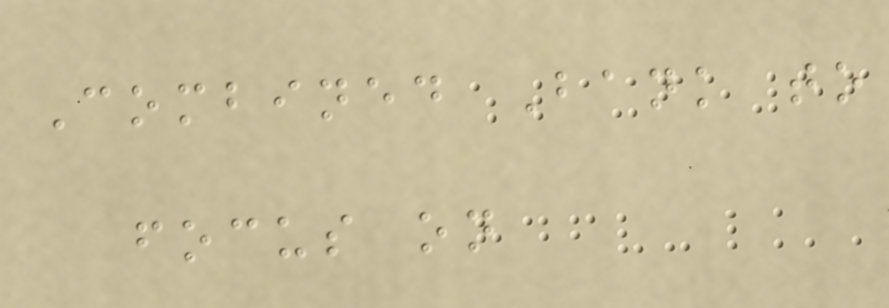Combined Bank to
focus on
